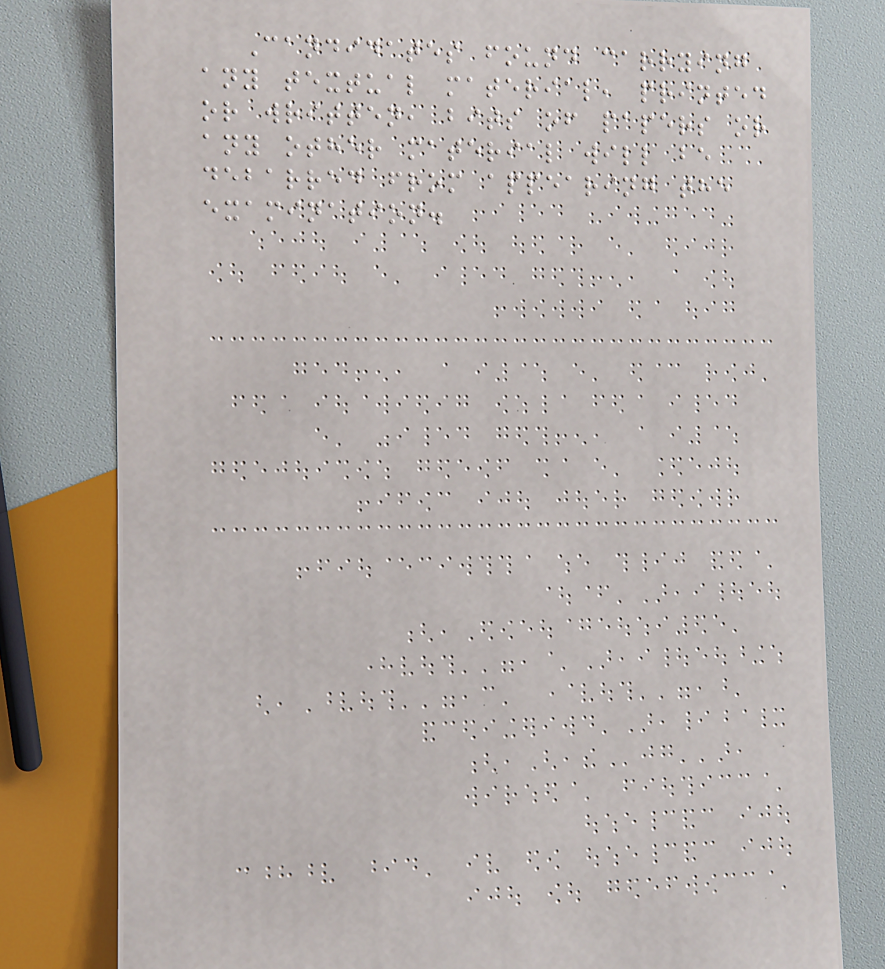Candidates found carrying
any textual material, printed
or written, bits of papers or
any other material will be
debarred from appearing the
examination.
